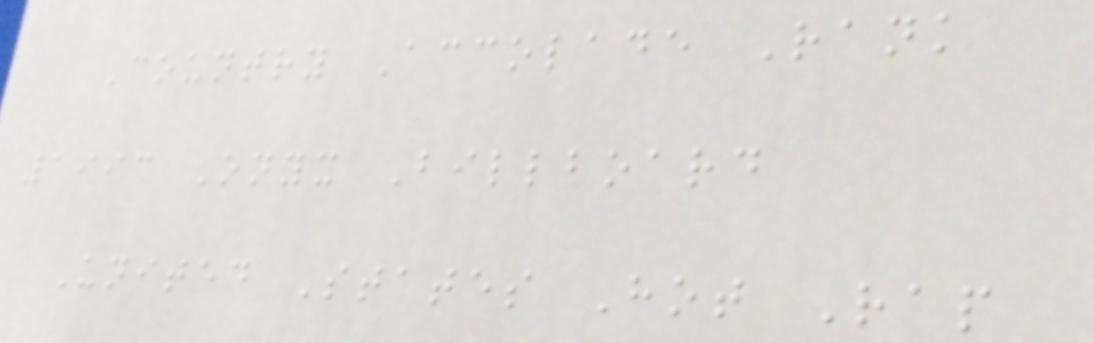Country Accolade Rank
1993 Onyx Billboard
United States Hot Rap
